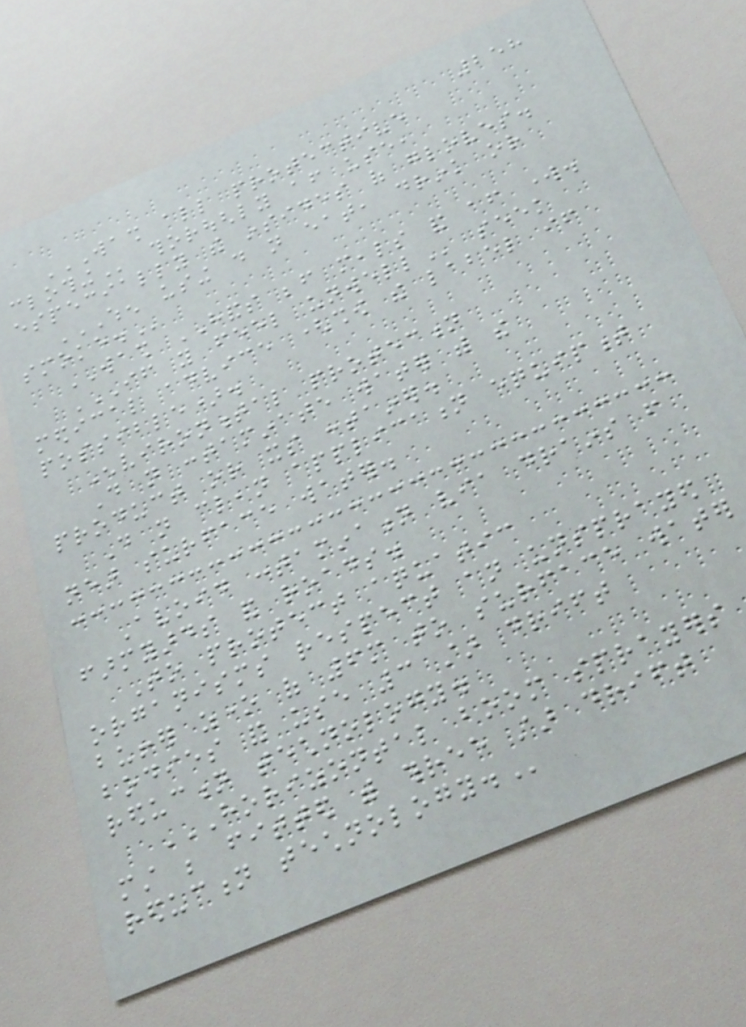258
WASH ALL PROTECTIVE
CLOTHING thoroughly after use,
especially the insides of gloves.
WHEN USING DO NOT EAT, DRINK OR
SMOKE.
WASH HANDS before meals and after work.
IF YOU FEEL UNWELL seek
medical advice (show the label if
possible).
Environmental protection
Do not contaminate water with the
product or its container.
Do not clean application equipment
near surface water.
Avoid contamination via drains from
farmyards and roads.
To protect aquatic
organisms respect an unsprayed
buffer zone of 6m to surface water
bodies and use 3 star drift
reduction technology.
HORIZONTAL BOOM SPRAYERS
MUST BE FITTED WITH THREE STAR DRIFT
REDUCTION TECHNOLOGY.
